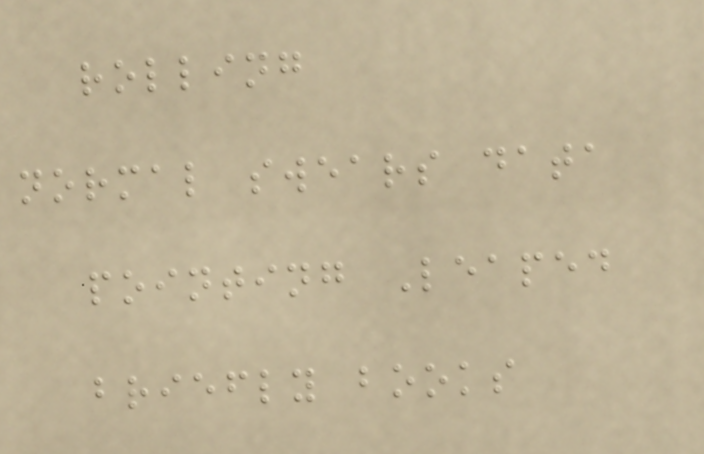rolling
normal swears data
pointing Leaped
briefly books
